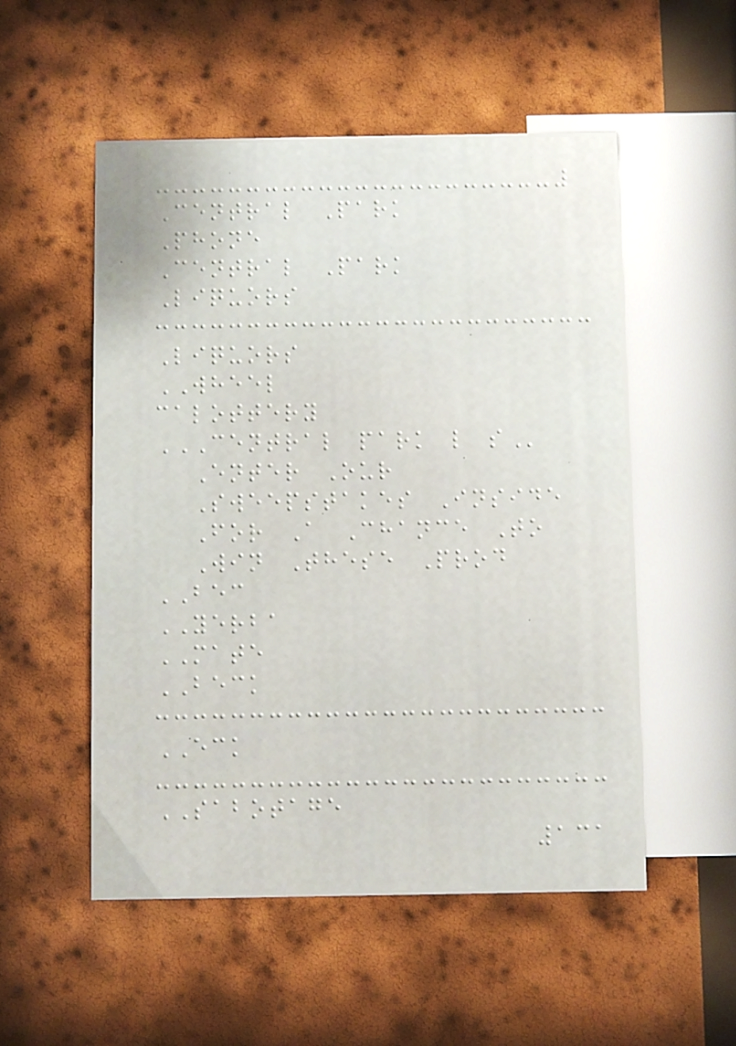Central Park
Phone
Central Park
Liquors
Liquors
WHEEL
calottery
CENTRAL PARK L S
Enter Our
Sweepstakes Inside
For A Chance To
Win These Prod
BEC
YERBA
MATE
BECK
ECK
SABOTAGE
131
